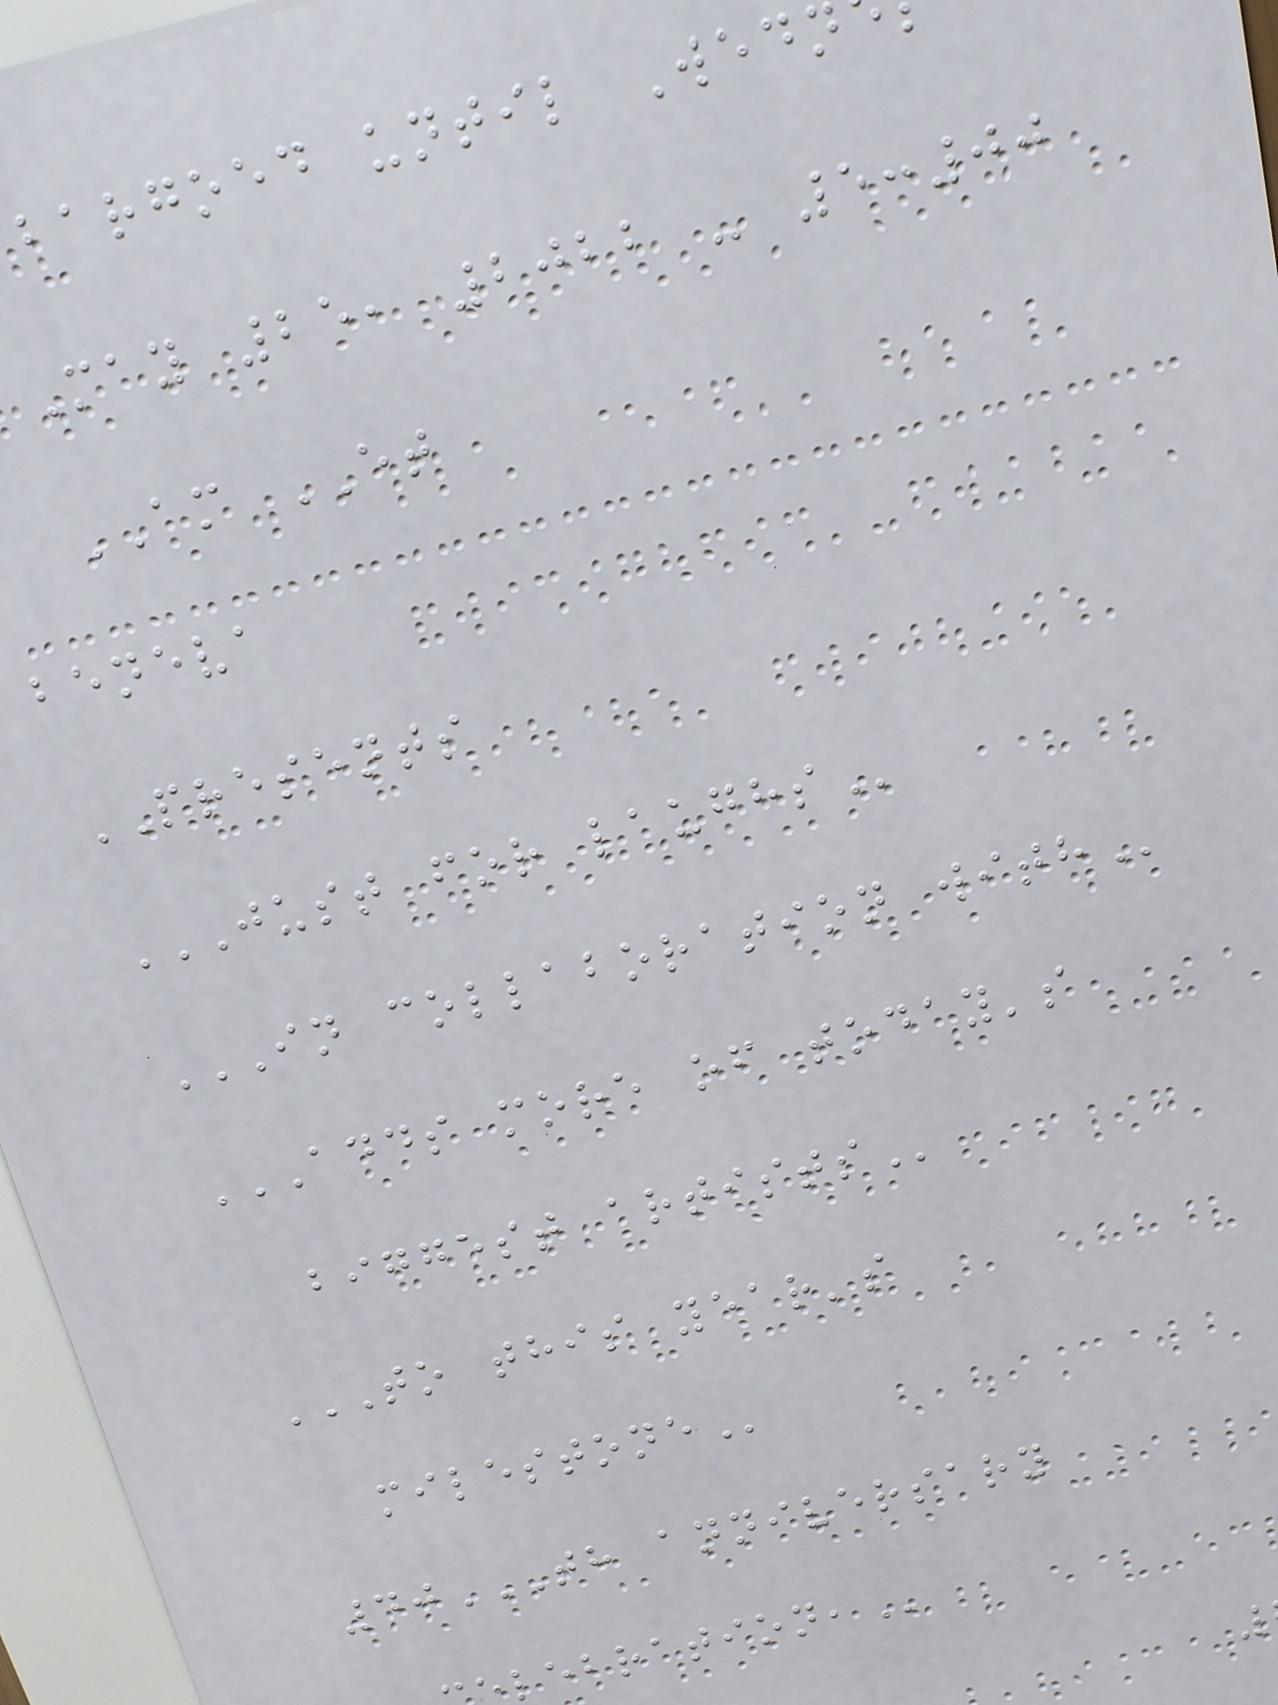bargoed until Wedn
May 25, 2022 - 5:00
AM ET
beneva
PRESENTS
JUST FOR LAUGHS
IN COLLABORATION WITH
ADDS MORE OF TODAY'S
biggest
TO THIS YEAR'S
40TH ANNIVERSARY
